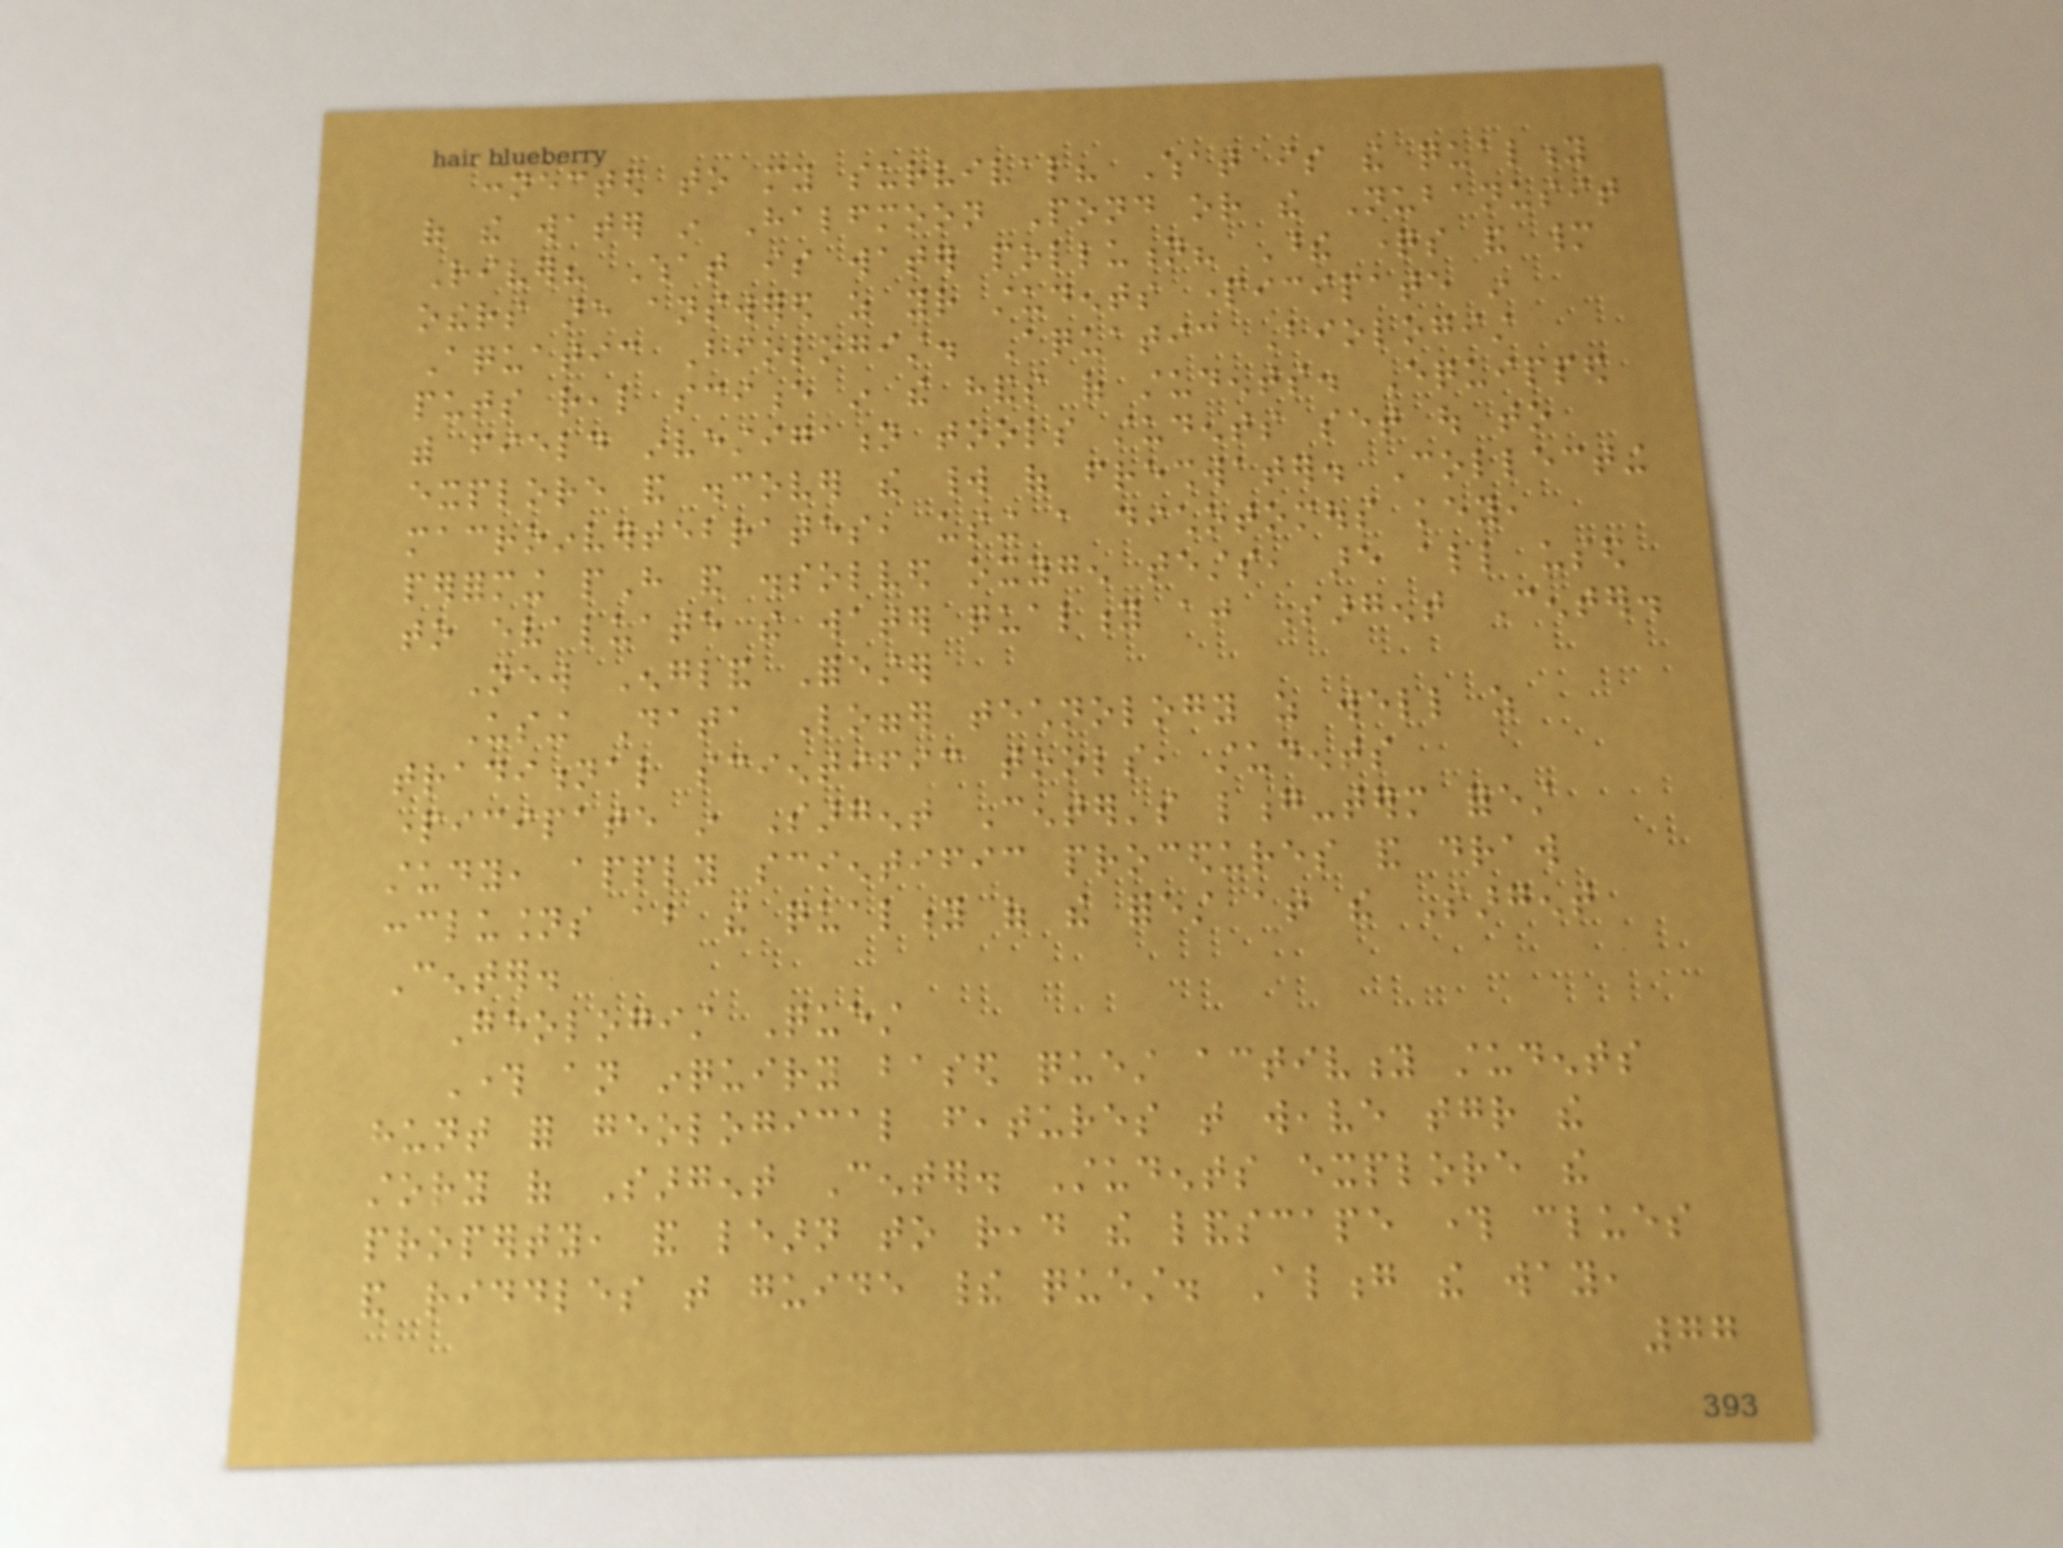connected to my survival? What is the quality
of the water in Halfmoon Pond or the Nubanusit
River? What is water pollution? These questions and many
others are answered as your students participate in
Aquatic Biologist. Aquatic Biologist
puts real science in the hands of students. Equipped
with field investigation tools students set out to
explore and discover the world of freshwater. Collecting
macroinvertebrates, using a dichotomous key,
performing pH and dissolved oxygen tests, are all used
to evaluate the water quality at Sargent Center.
New England Forester
Using Data Logger technology as well as
traditional scientific tools, students
participate in Sargent Center's long-term forest
study, apply scientific procedures and draw
conclusions about the quality of the forest at the Sargent
Center.
Geologist Quest
Through an inquiry based quest activity students
hunt for geological features that weave together the
story of Sargent Center. Students explore the
property, and learn to read the landscape through clues
and riddles that guide their quest. Along the way,
77
